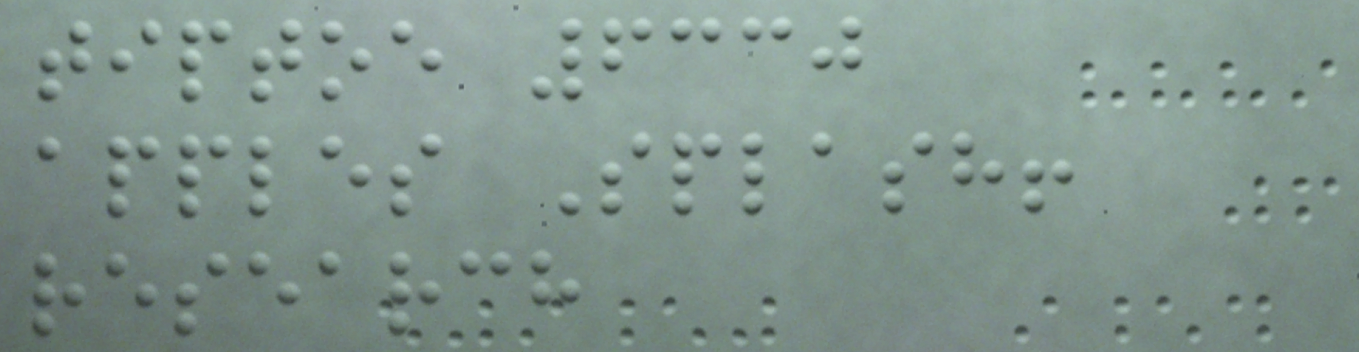tiptoe 6330
apples Splash!
research
